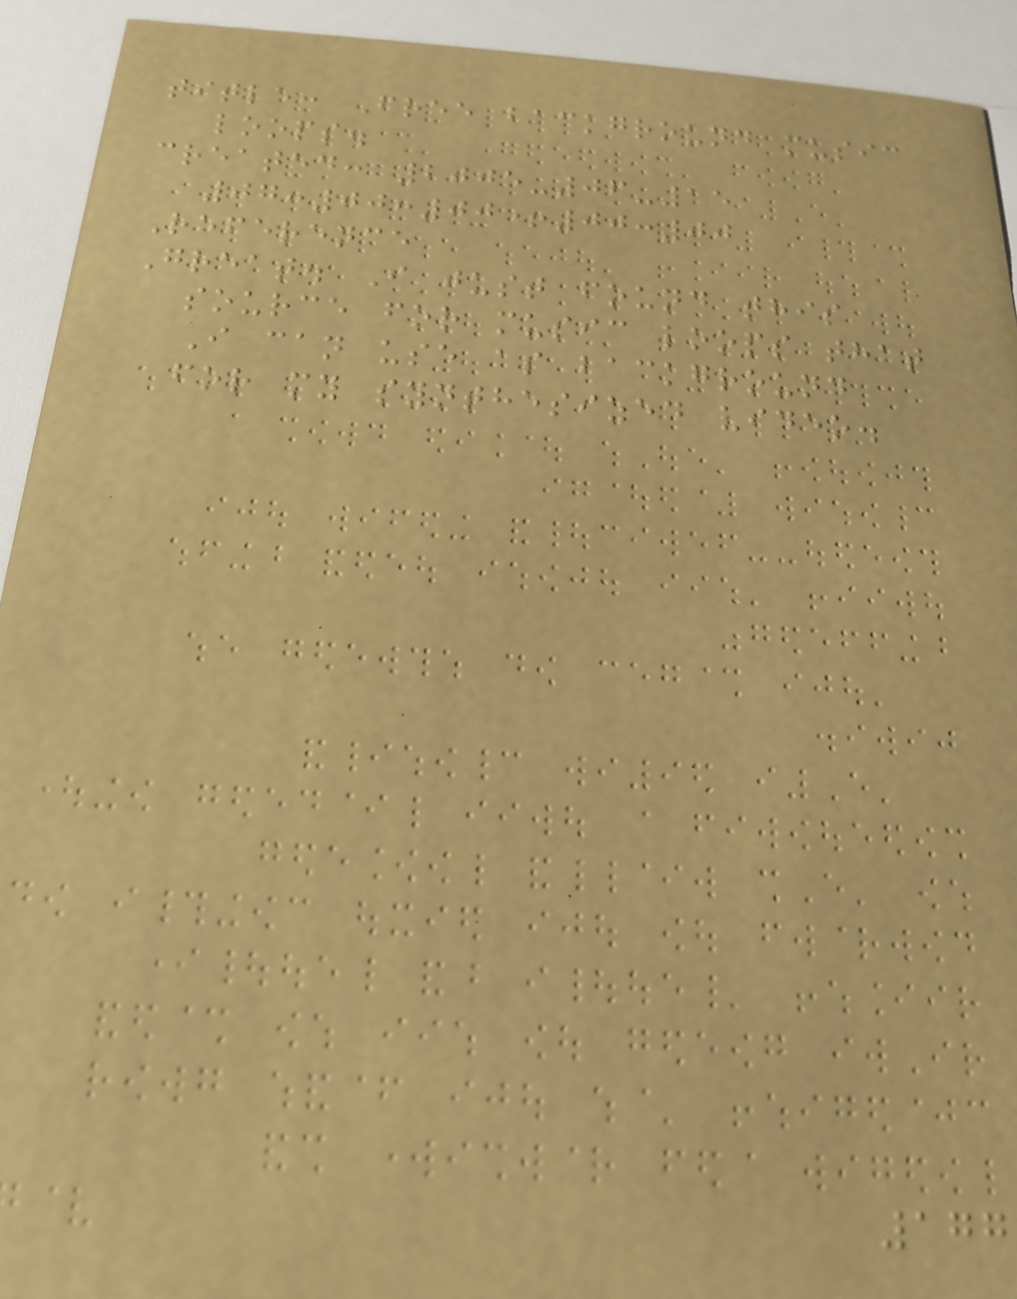title: Free background music
loops.
created: 2005-06-15
07:00:00+00:00
Reference
Great. I just found this
source for music loops that
I can use as background
for my synthesized video.
177
